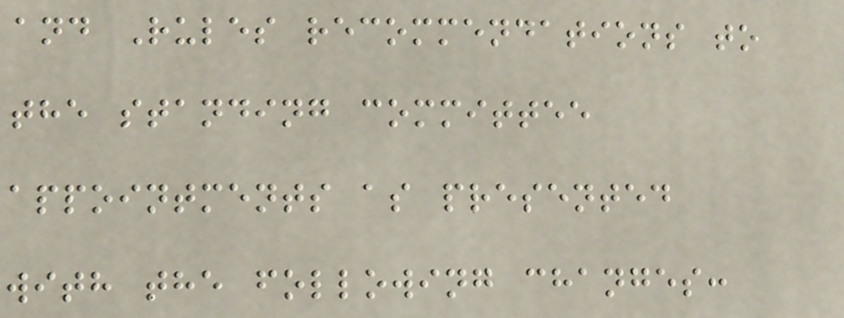and Rules recommendations to
the standing committee
appointments as presented
with the following changes:
